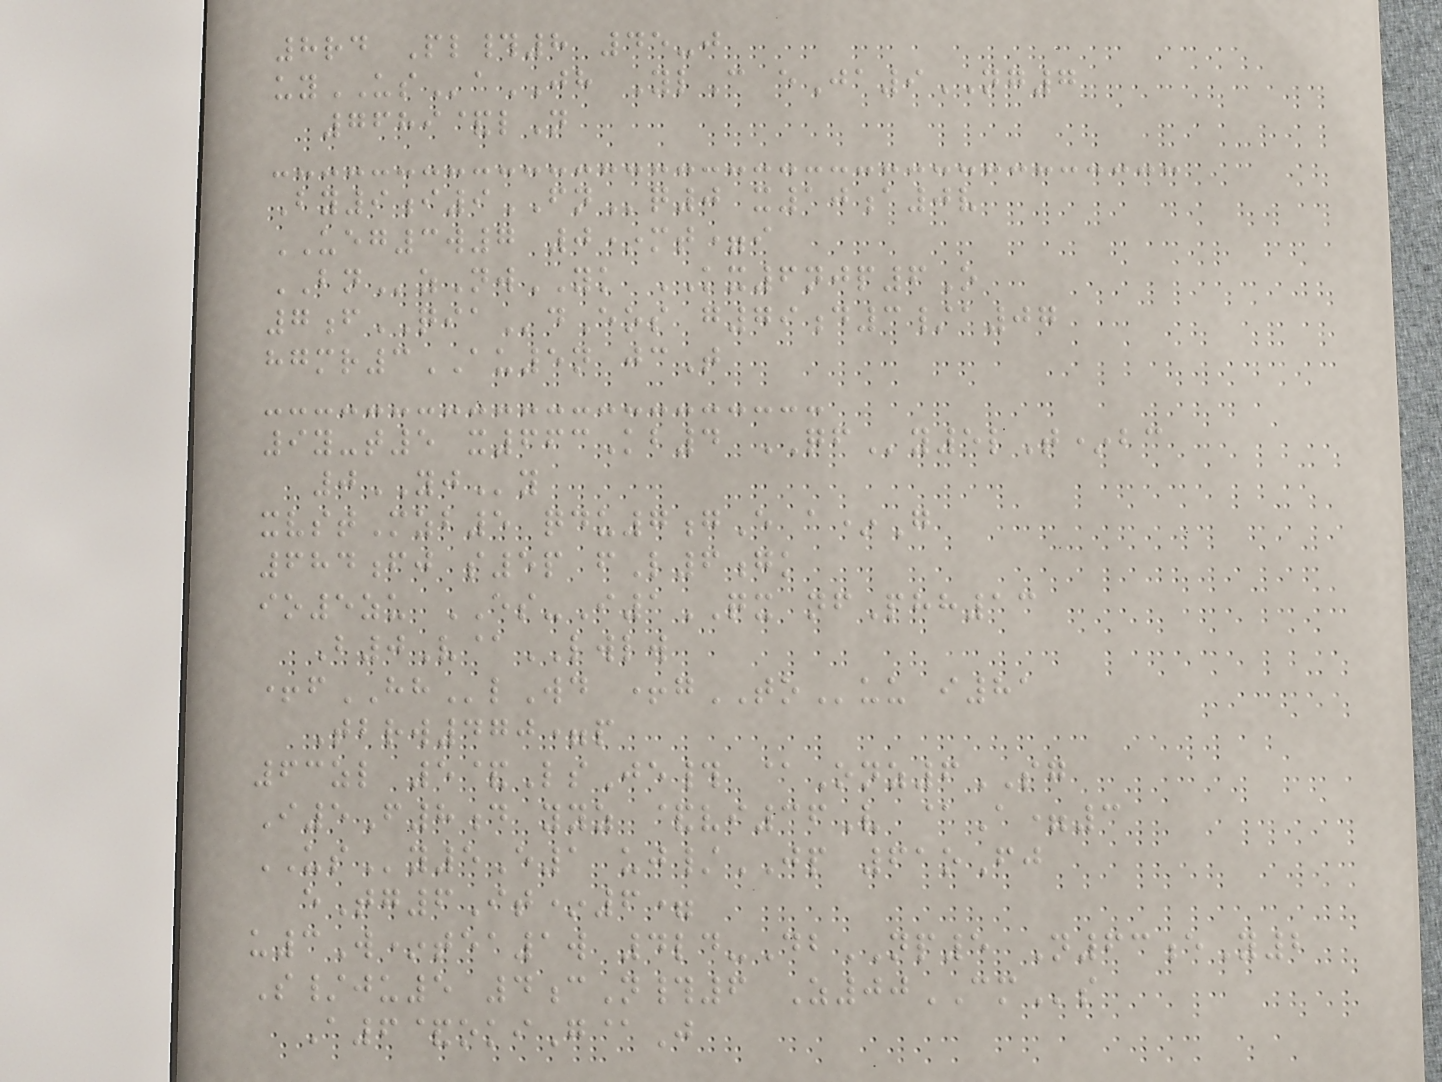8rd Pl#8 45-j
uyUSaJH YlC eJa9NG7
7689&lN
By9i9FNq0 x10a0v
UEG3w7 0*mt=i
BNzNwYK KX6njp6O
7fQIAdEos g79d3/a07
hgmr3AU5n jcT
9y-t5 x663Kb4 QFy5lT*bc
0YJy
xvstMzb5 qdu7gE a*G
684fj s5p fL6gk
io5zu ES-I1QX nfPhh13
B0V@LWLW
+fHHlWd +gTOuu i81
Tbrw470=p
63zl 5&LsJe# @Onz6SG
I5F8d yyz &vi36V @A=3
USy5E1 uj/JP 61oFj
eTg6It*6=
u3W*tea1w 4ld-DbNP5 N63eY2
S/ju5 4cN#6 Z00CMs
A6&okiG@J
